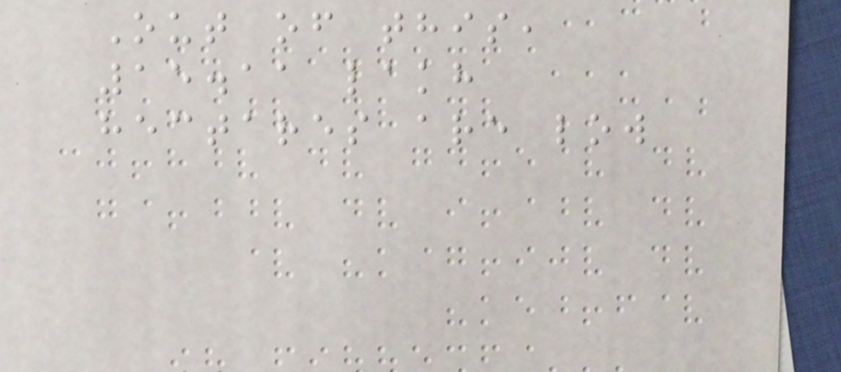Out of this,
15.11 lakh
hectares are low
